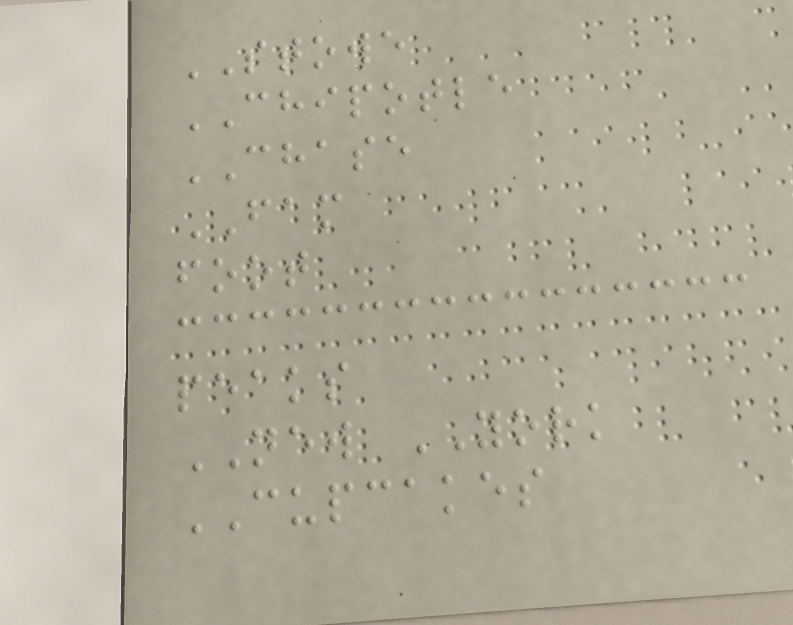STOWE
CHIPOTLE
CHASE
FAM
foot
peaks
NEW YORK
CUPCAKES
